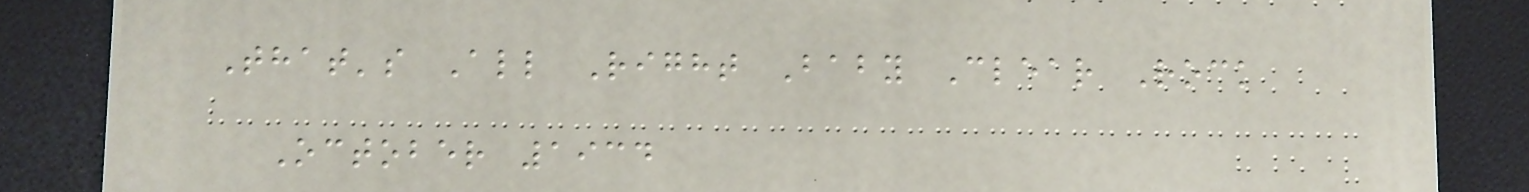That's All Right Baby Clear Rock
October 1934
